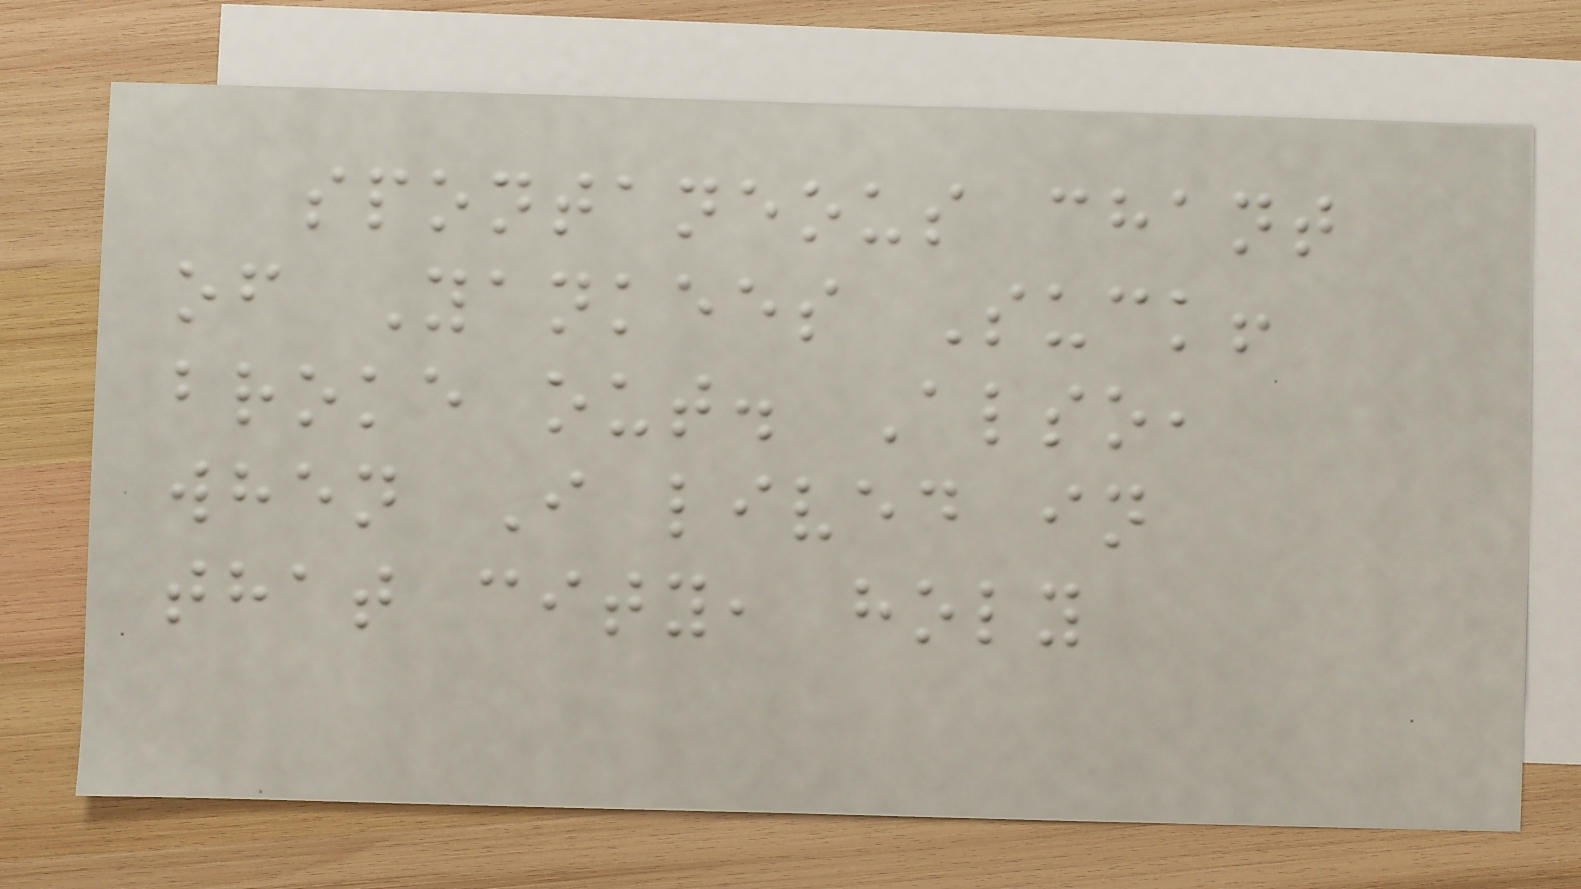spontaneous chant
of Yankees Suck!
broke out. Also,
when I lived in
that city, holy
